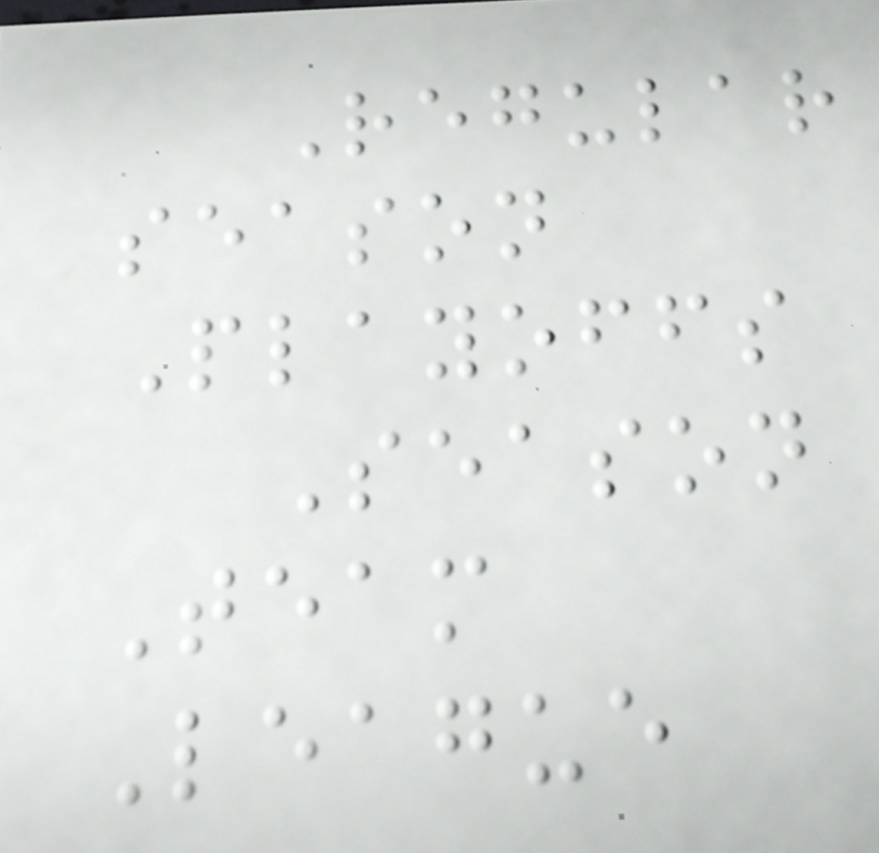Regular
season
Playoffs
Season
Team
League
